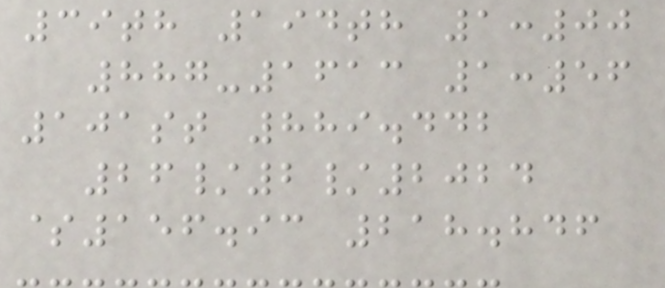39th 194th 1:00
887-1613 1:56
101st 889.442
26/2/2024
$156.93 218.846
